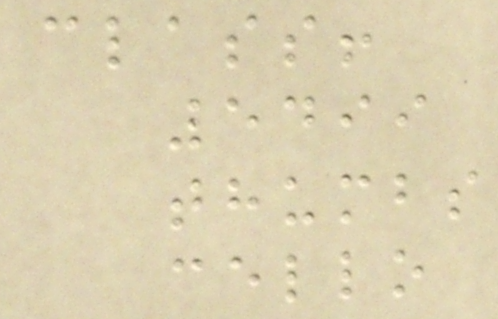class!
5499
thumbs
cello
